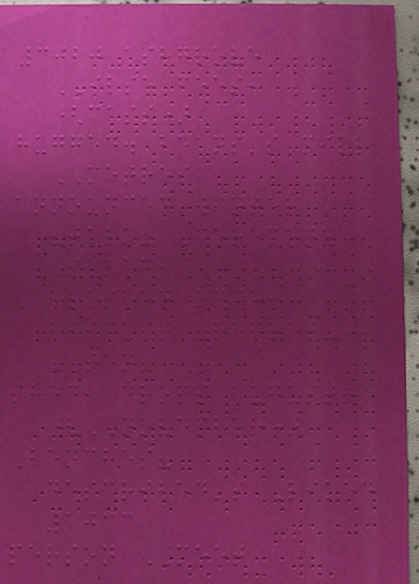3020 ashgrove
ILSE fees,
(cass)
hugged. beans's mill
METRES
announced winter
"talk" Ceremony
Salad,
BLUSHED once.
biscuit "regret"
TEN?
shed, drops august!
(NOVEMBER)
Benches?
described's Liked
1033
person MEET
